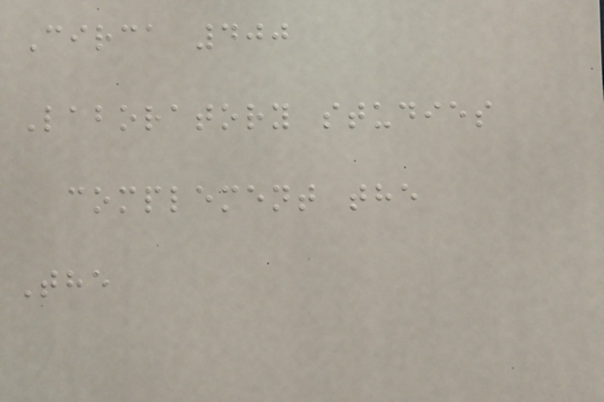Circa 400
Laboratory studies
complement the
The
